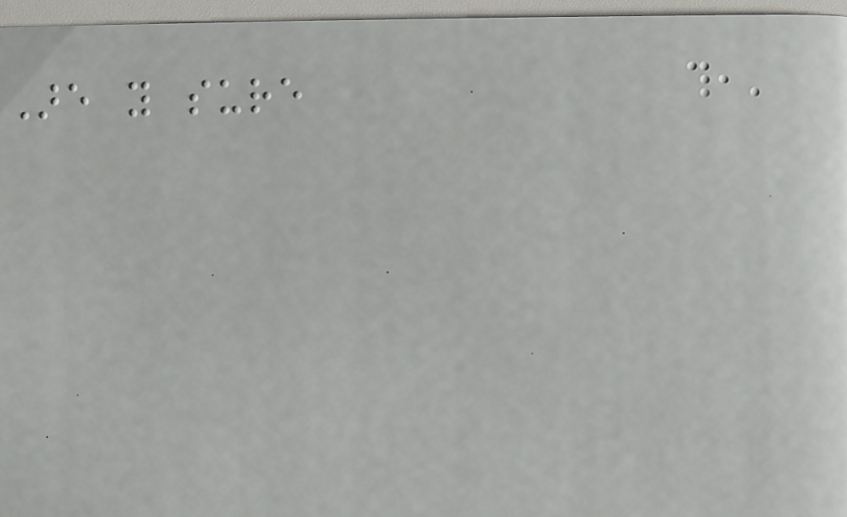Are you sure
